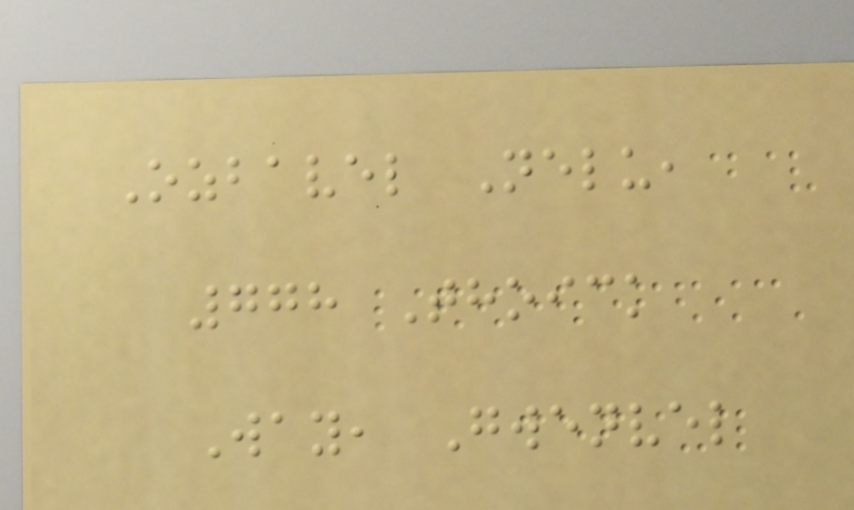Ozbavel Nelu,
778 Thoick
Way, Gwenvel
